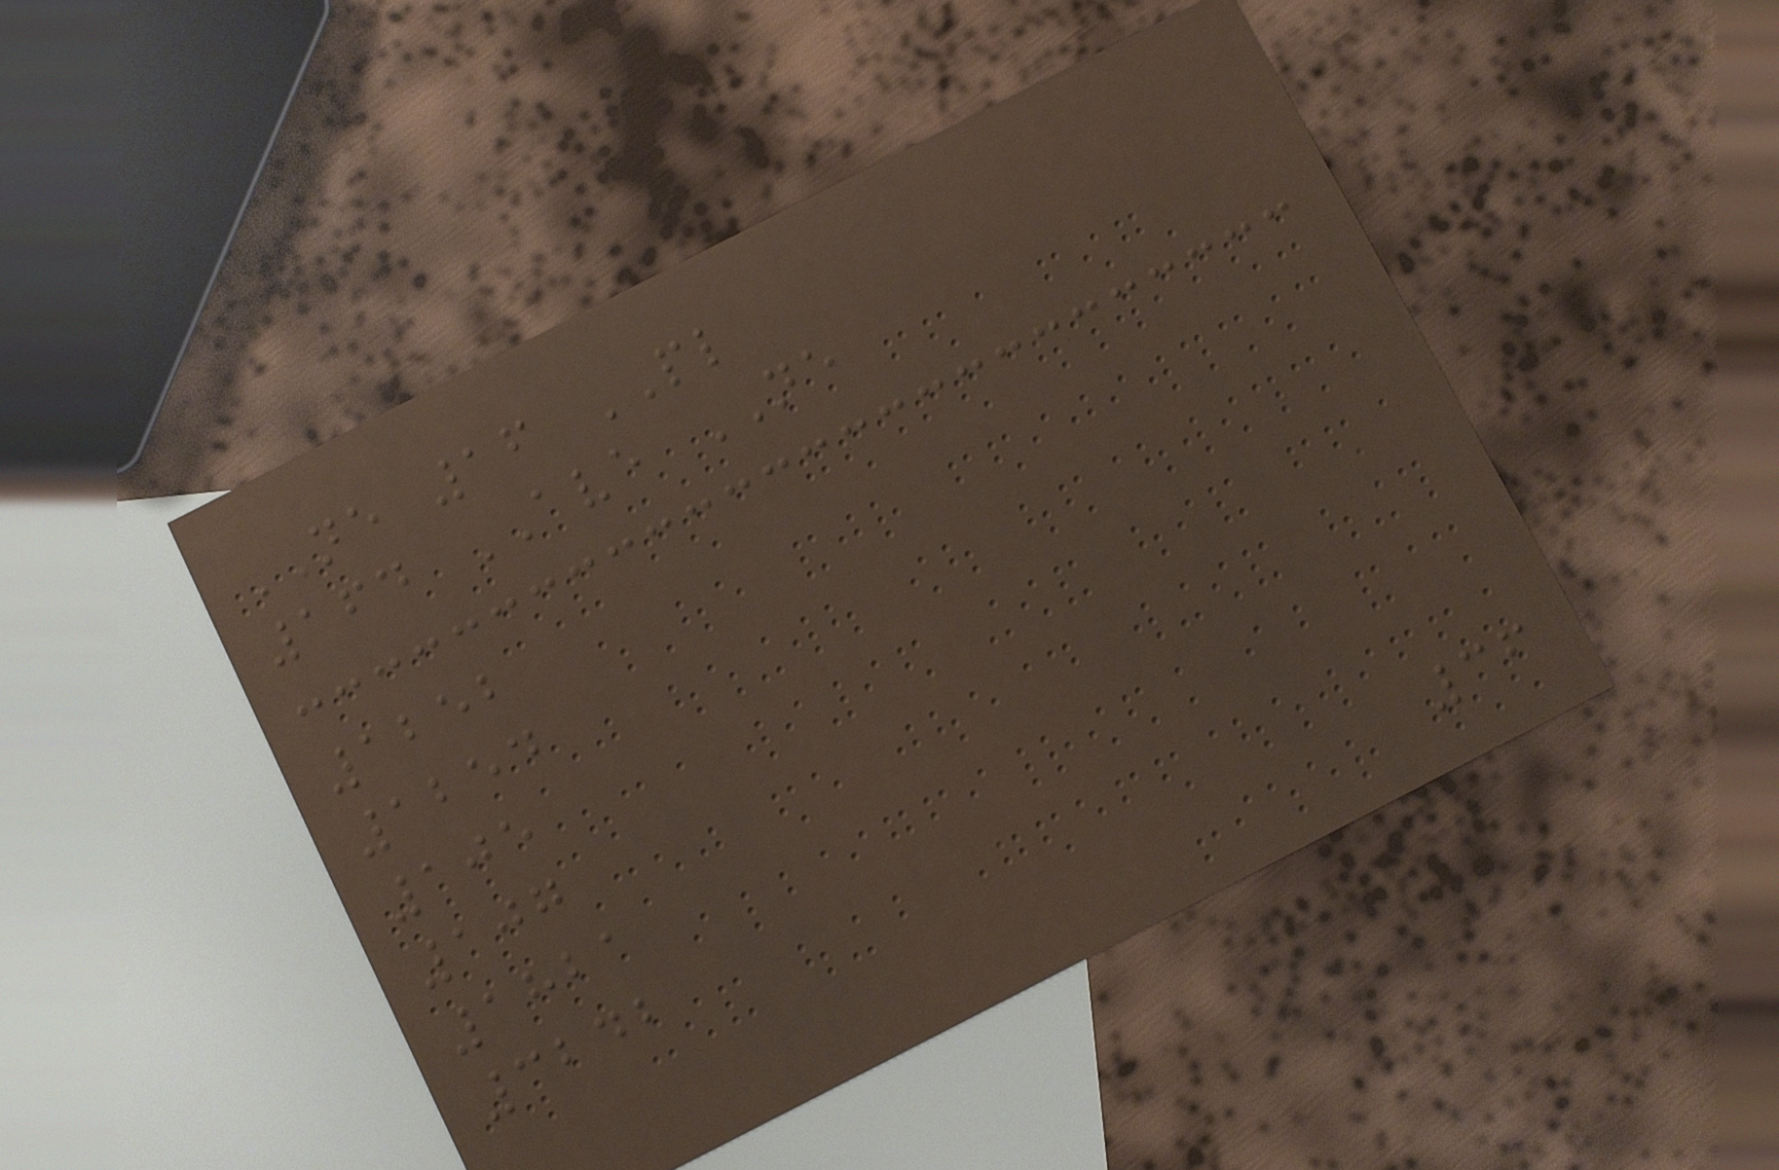NE 16 PL
164 AVE NE
1252
1254
105
107
1821
3242
36
